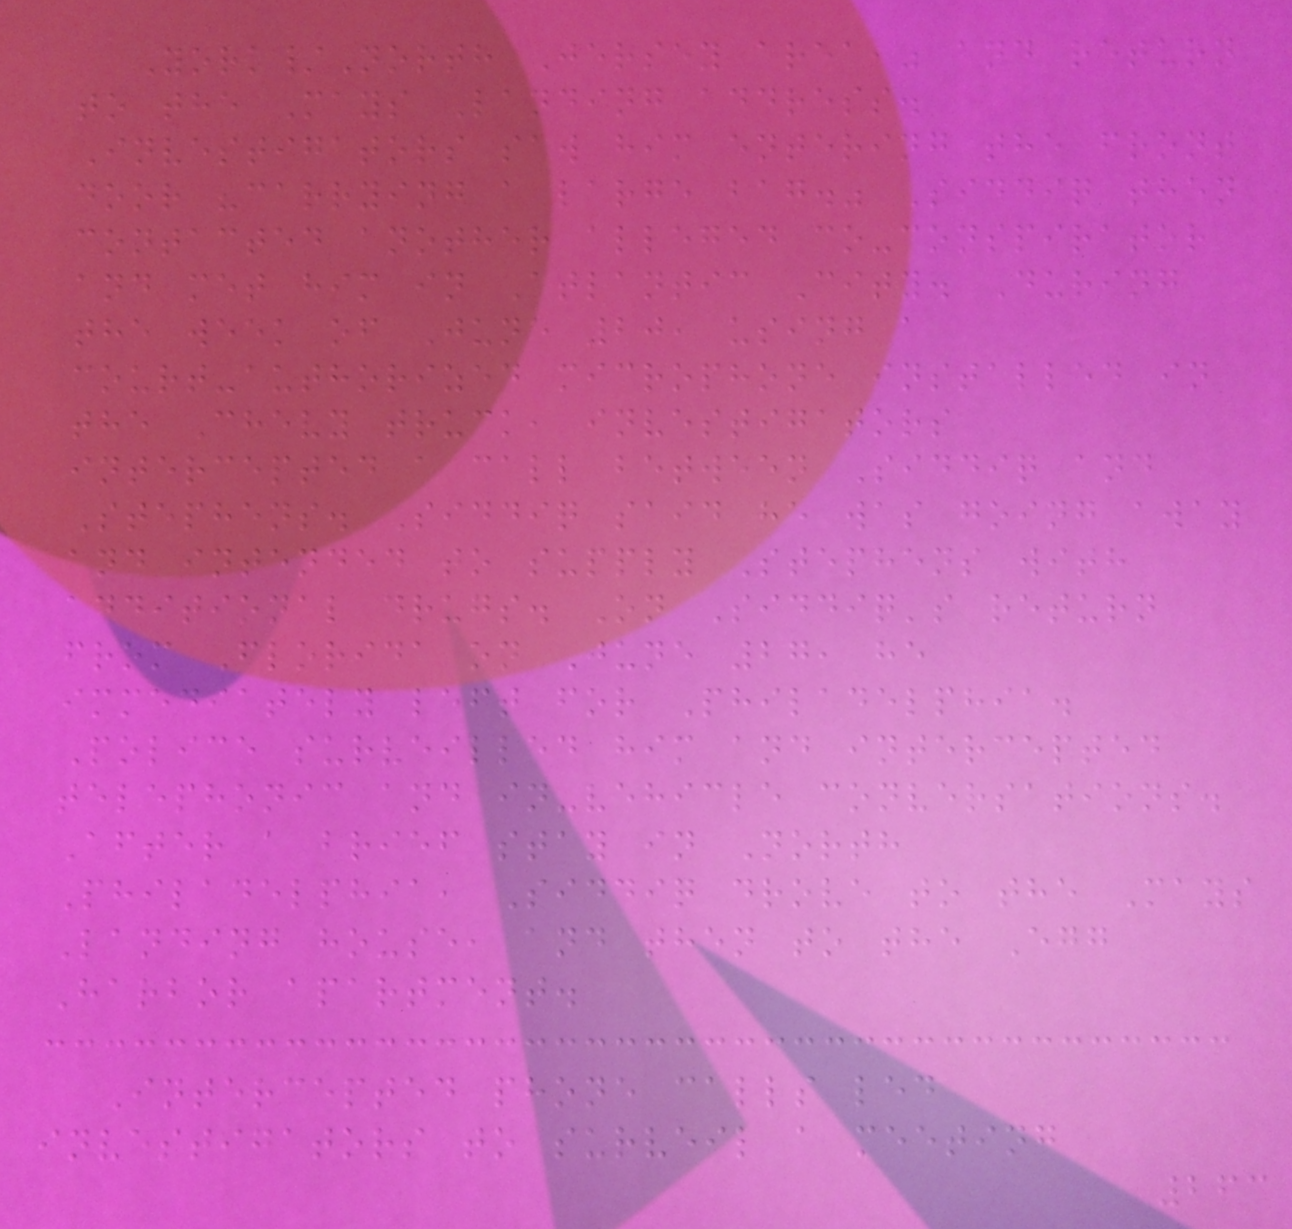York/North Jersey area," and return
to the Mays Landing address.
Investigators saw him entering the front
door "carrying a large bag." Siddiq then
contacted another alleged co-conspirator
and met him in Atlantic City. During
the week of June 20, using a
court-authorized microphone installed in
the Chevy truck, investigators
intercepted a call between Siddiq and
Stephens. Siddiq said he was going away
and intended to supply Stephens with
additional drugs. On Siddiq's return
from Florida on June 27, he
immediately left for Philadelphia.
Police surveilled him and intercepted
telephonic and in-vehicle conversations.
After a brief stay in North
Philadelphia, Siddiq drove to the Mays
Landing house, and then to the Egg
Harbor apartment.
Intercepted phone calls led
investigators to surveil a meeting
263
